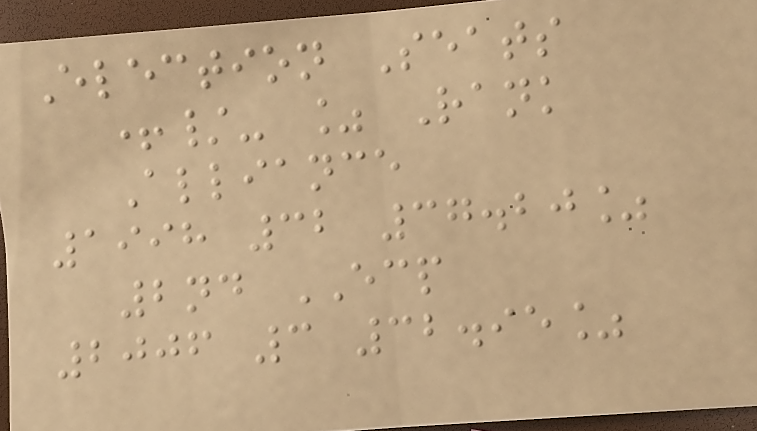Election Seats
+/- % Rank
Alliance
1998 32 37.20%
2nd ECP
2006 3 32.95%
